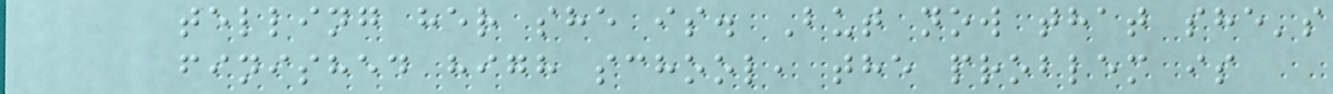telling her she is. But now that she's
finished high school, the problem is
